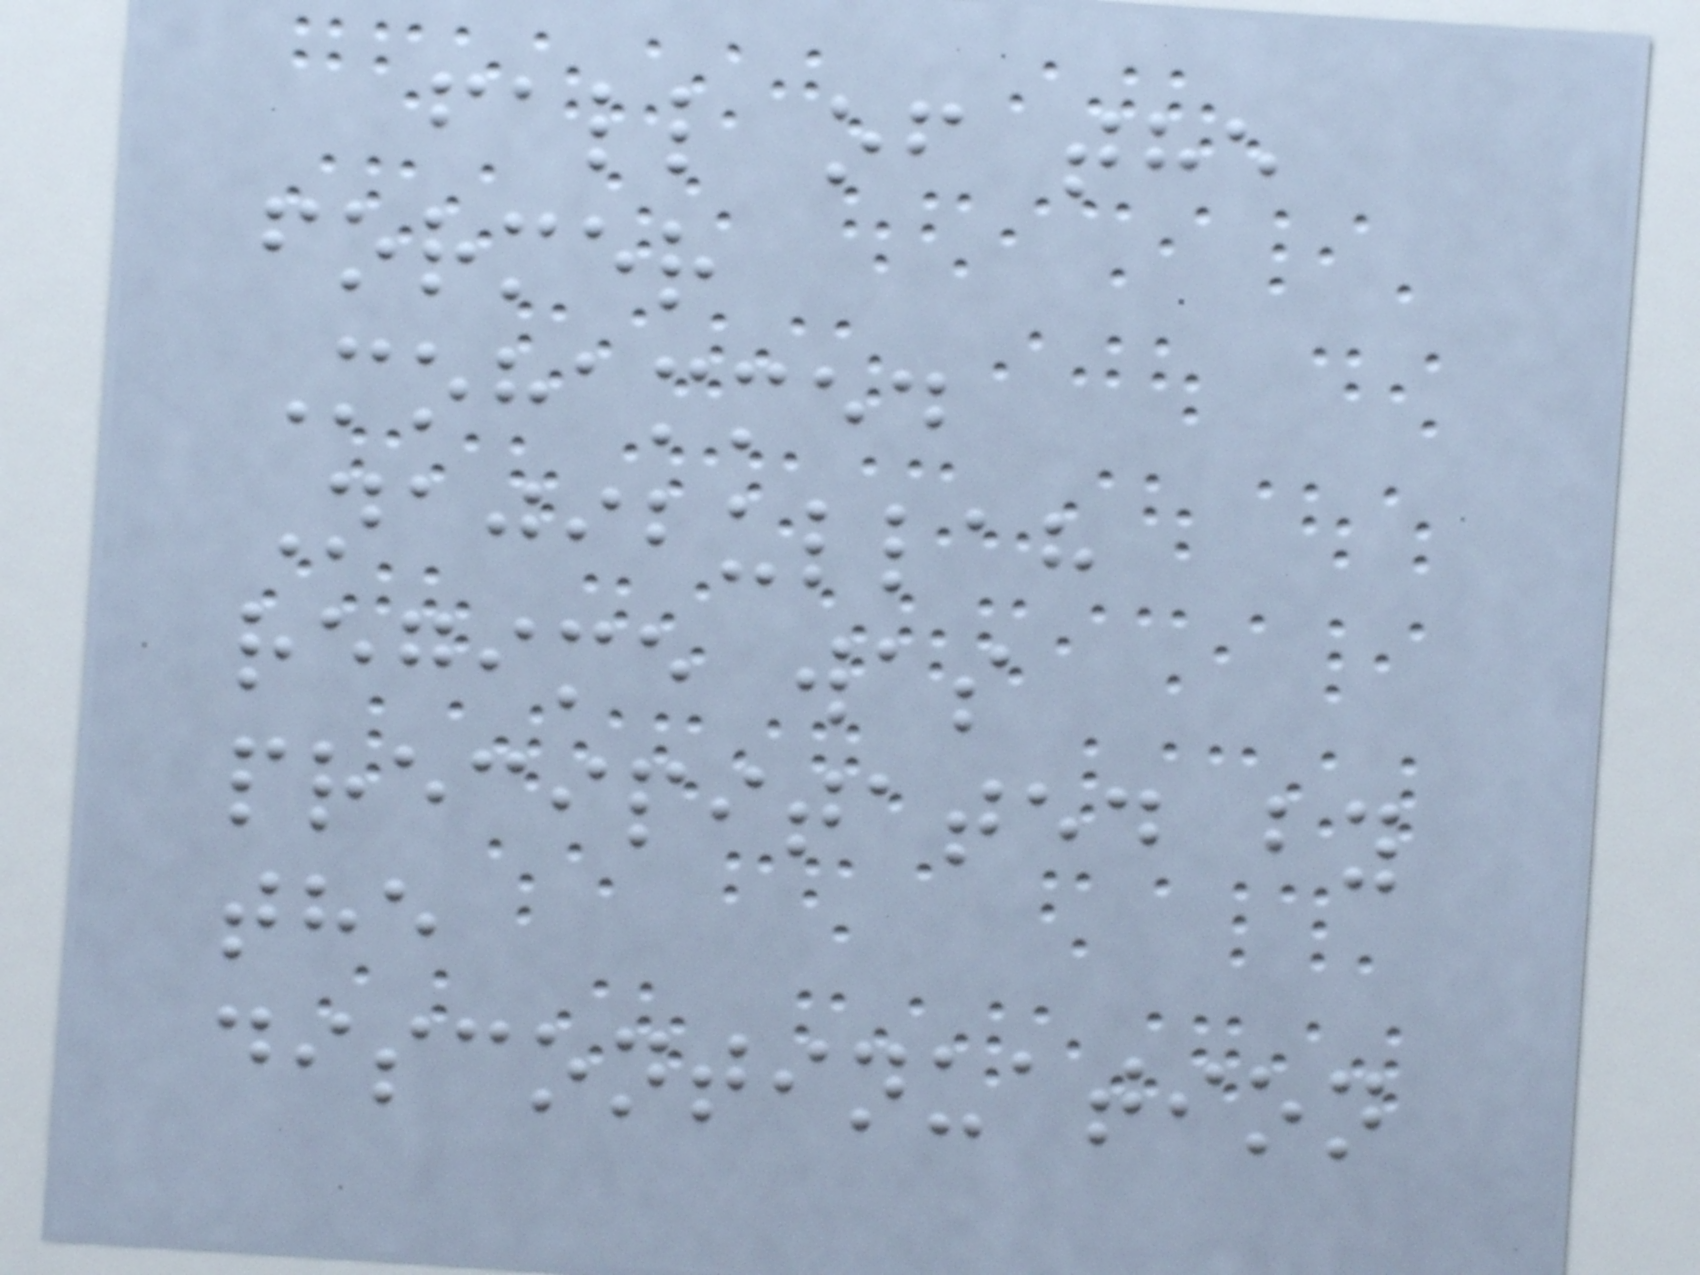fall of the
former
Mohammed
Najibullah
regime was
precipitated by
the
discontinuation
